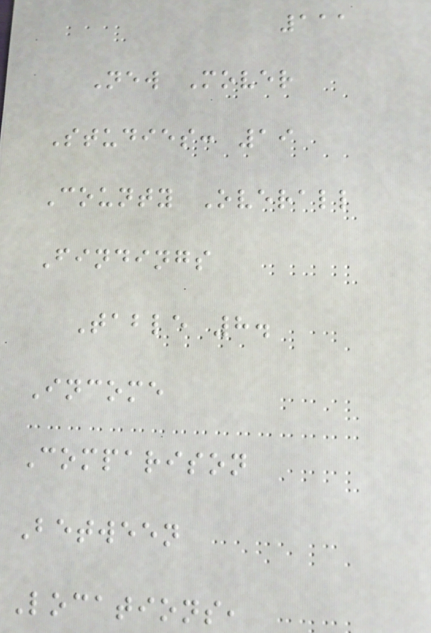111
New Mover
Studies: 19
County Overall
Findings
Table 8.
Income
Comparison
Between
Locations,
